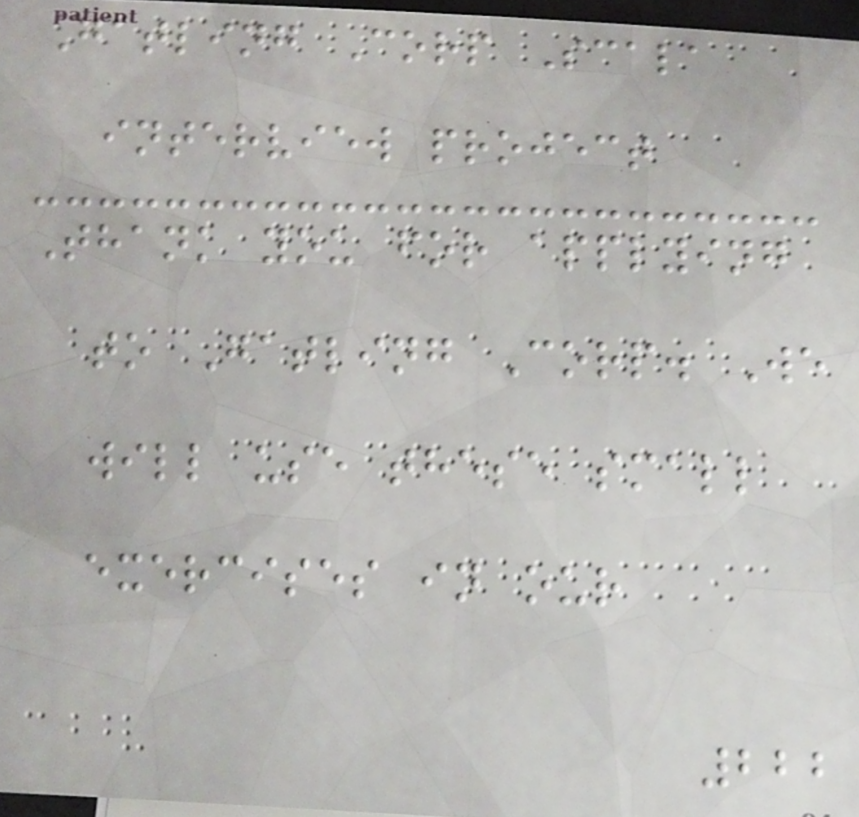Gatling Corp Scala
interview project
Thank you for applying
to Gatling Corp. We
will use these small
exercises in our
222
